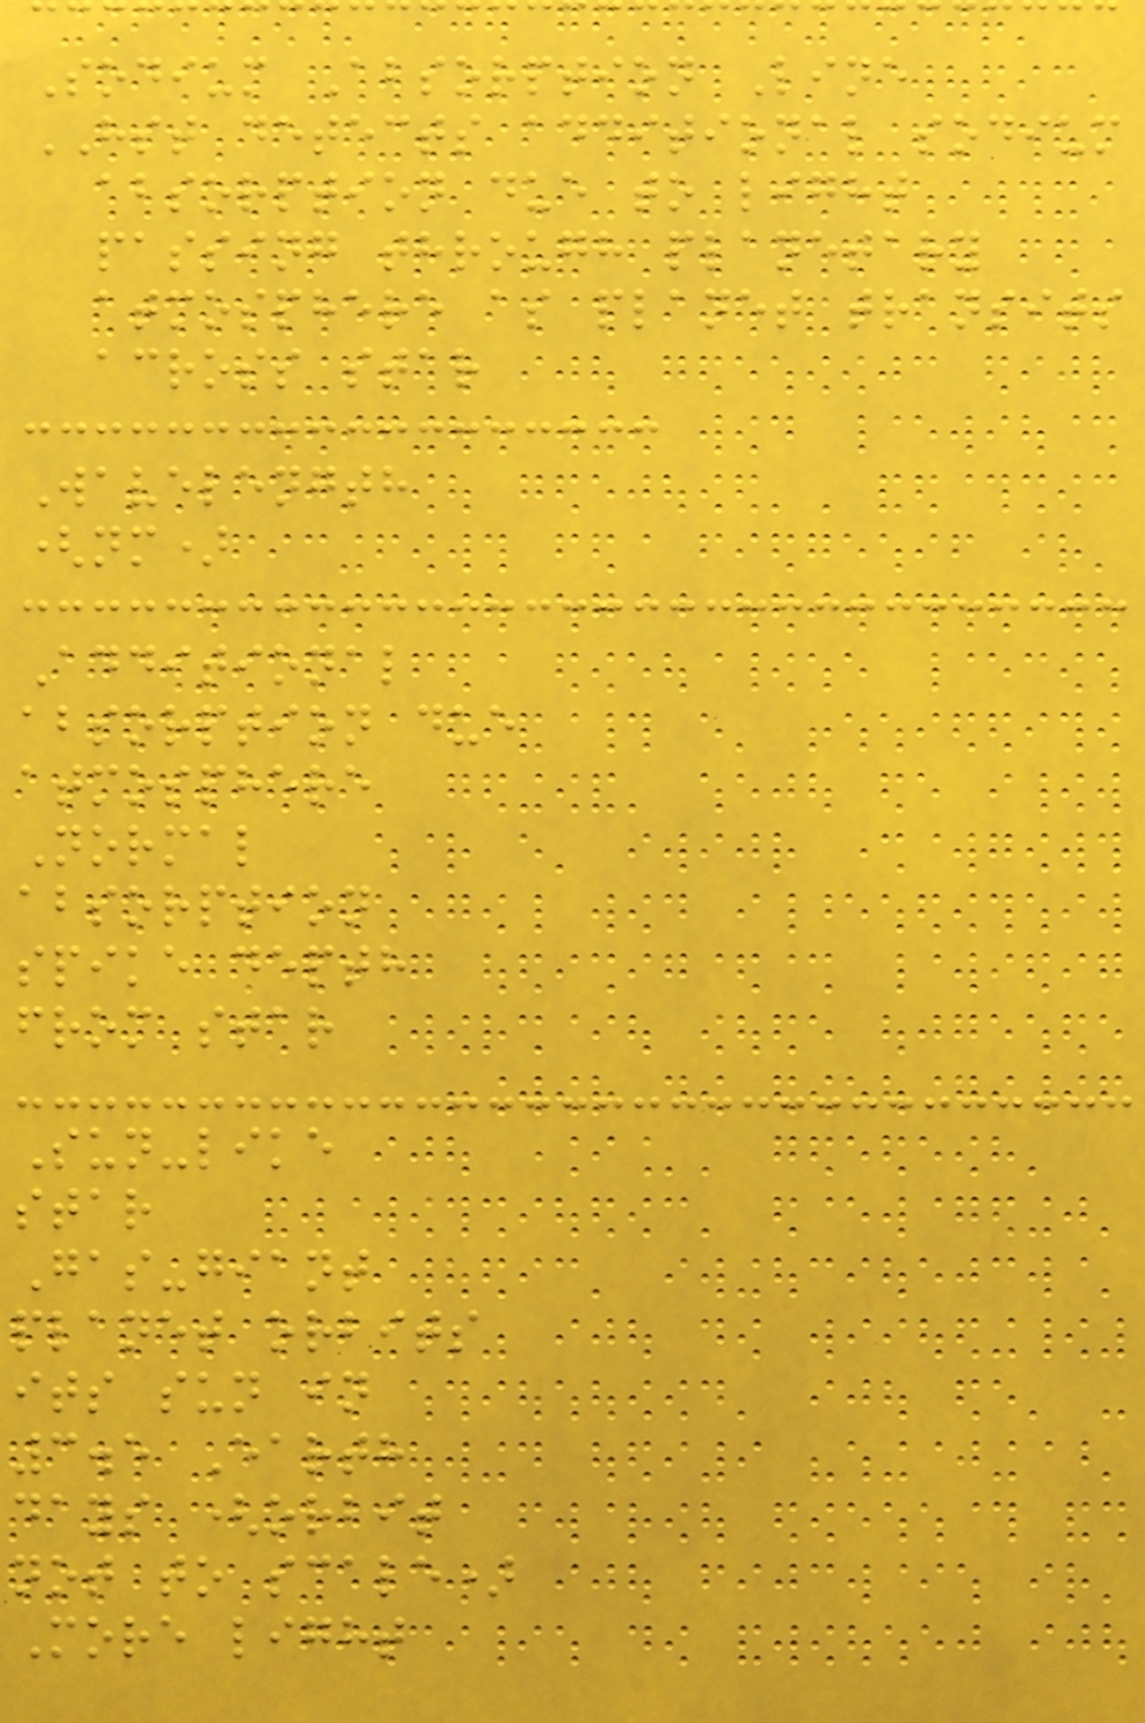Sodium Absorption Line
HST detects additional sodium
absorption due to light
passing through planetary
atmosphere as planet transits
across star
Wavelength
(nm)
Additional
absorption due
atmosphere
Normal
absorption
spike depth
from star
Sun-like
star
Gas-giant
planet orbits
its sun in
3.5 Earth
days (orbit
not to scale)
More light
